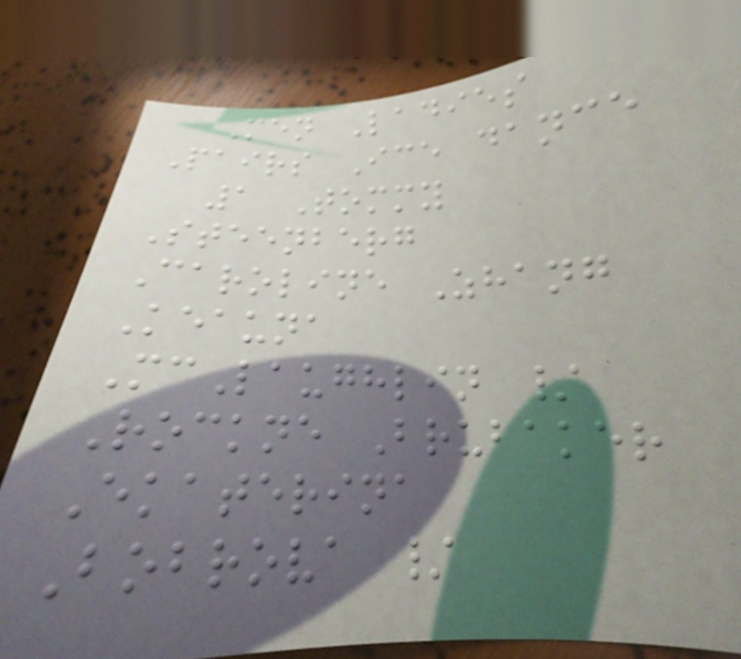Men Ladies
Pairs Ice dance
1 Tommy
Steenberg
Caroline Zhang
Keauna
McLaughlin /
Rockne Brubaker
Ekaterina
Bobrova /
